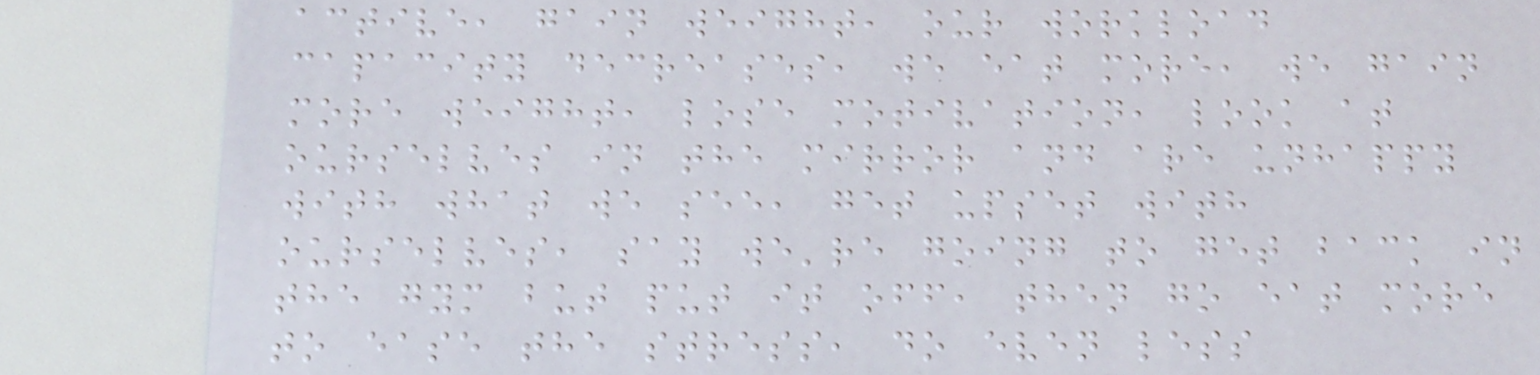active, gain weight, our workload
capacity decreases, we eat more, we gain
more weight, lose motivation, look at
ourselves in the mirror and are unhappy
with what we see, get upset with
ourselves, say we're going to get back in
the gym but put it off, then go eat more
to ease the stress, do even less
